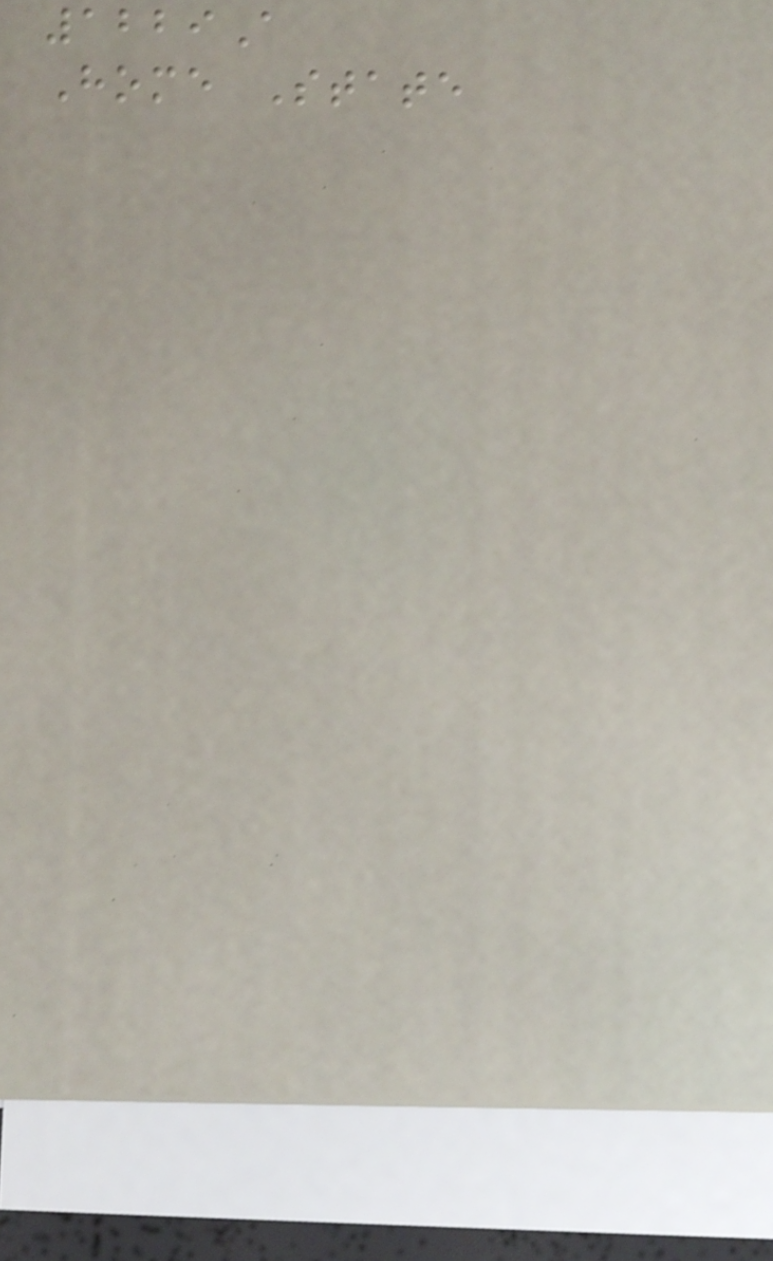1229A
Home State
